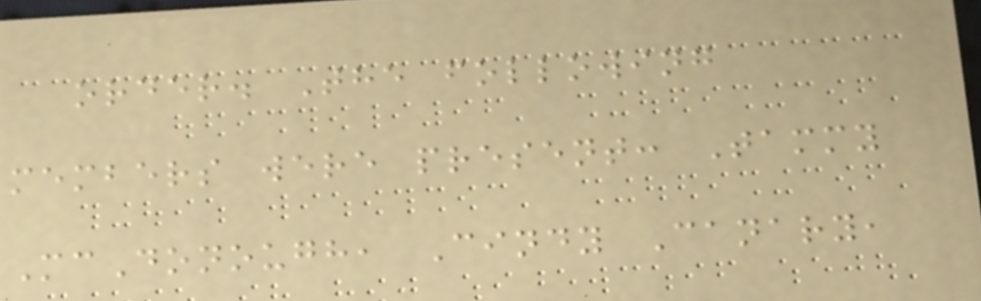order. The following
members were present: Tammy
McDonough, Cindy Canary,
